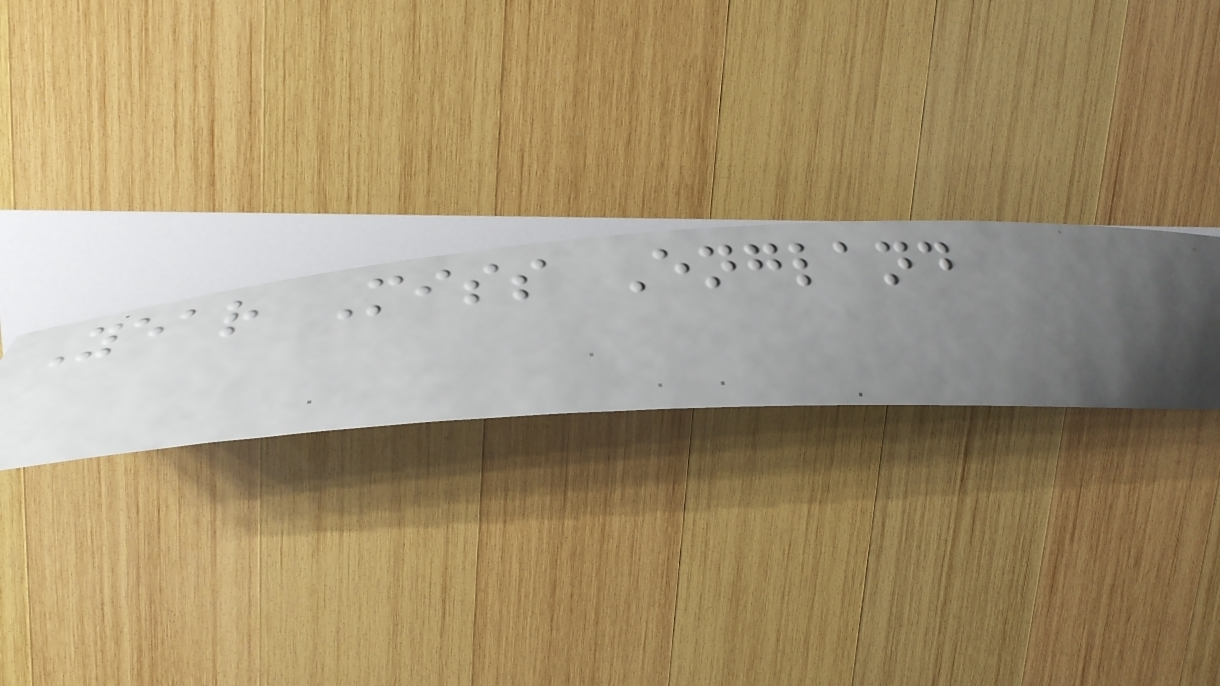Year Miss England
